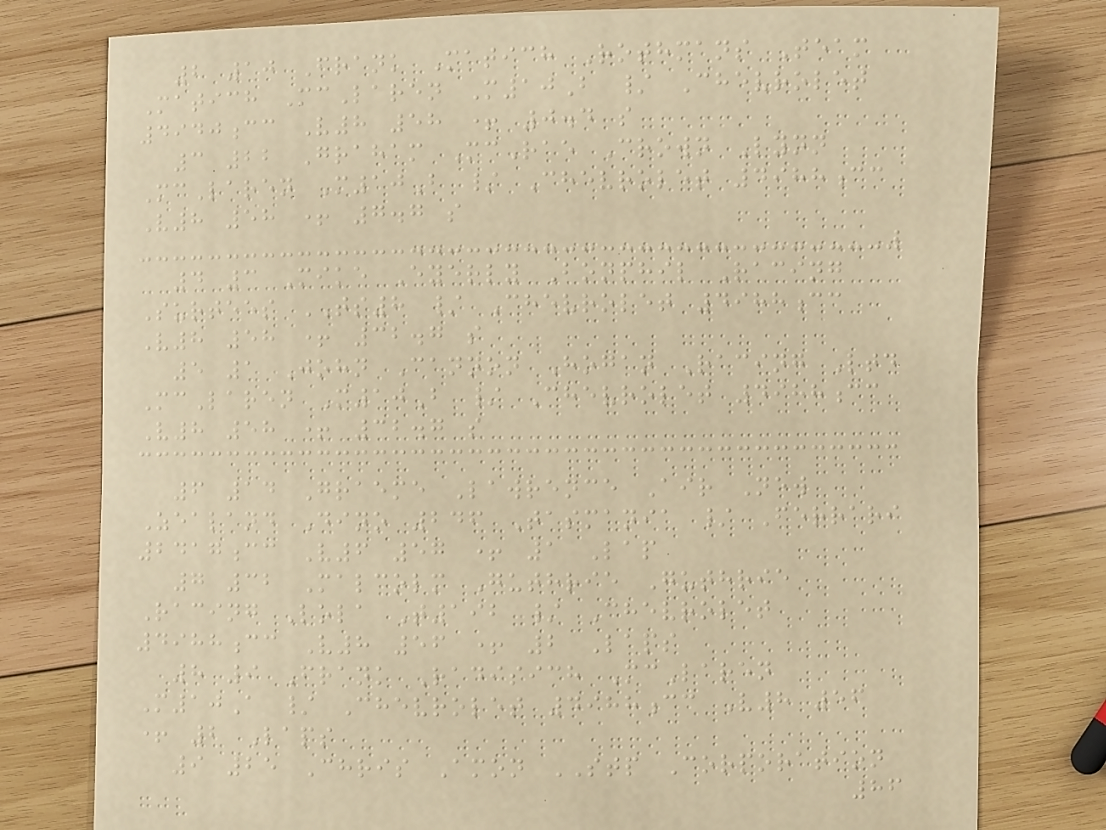2 10 Frank Matich Rothmans Team
Matich McLaren M10B / Chevrolet
4940cc V8 58 + 0.4 s
3 22 Graham McRae Crown Lynn
McLaren M10B / Chevrolet 4988cc
V8 58 + 7.7 s
4 3 Mike Eyerly Bonphil Racing
Surtees TS8 / Chevrolet 4988cc
V8 58 + 32.7 s
5 1 John Cannon Hogan Racing Ltd
McLaren M10B / Chevrolet 4988cc
V8 58 + 32.7 s
6 14 Graeme Lawrence Air New
Zealand Dino 246 Tasmania / Ferrari
2417cc V6 57 + 1 Lap
7 32 Malcolm Guthrie Guthrie
Racing Lola T192 / Chevrolet
4988cc V8 56 + 2 Laps
8 9 Frank Radisich McLaren
M10A / Chevrolet 4988cc V8 56
+ 2 Laps
9 25 Chris Amon STP Corporation
86
